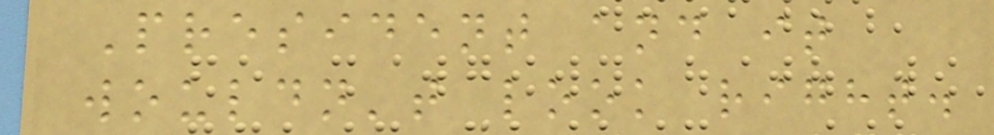President and it
wouldn't look right.
